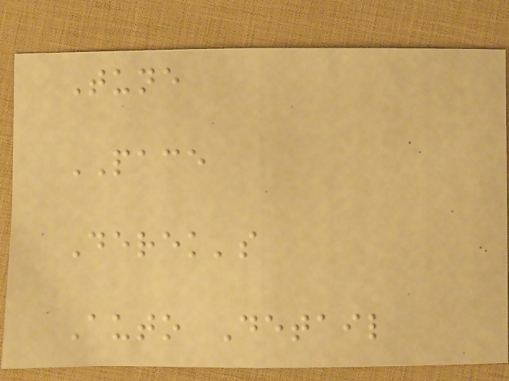Tune
PACE
Derek's
Auto Detail
